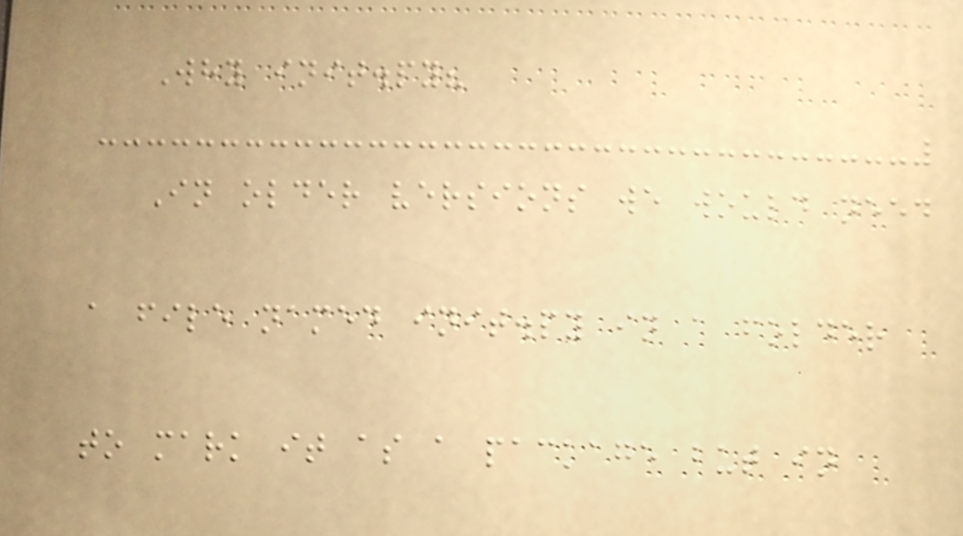Why init.py?
In older versions we would need
a file named init.py in a folder
to mark it as a package but in
